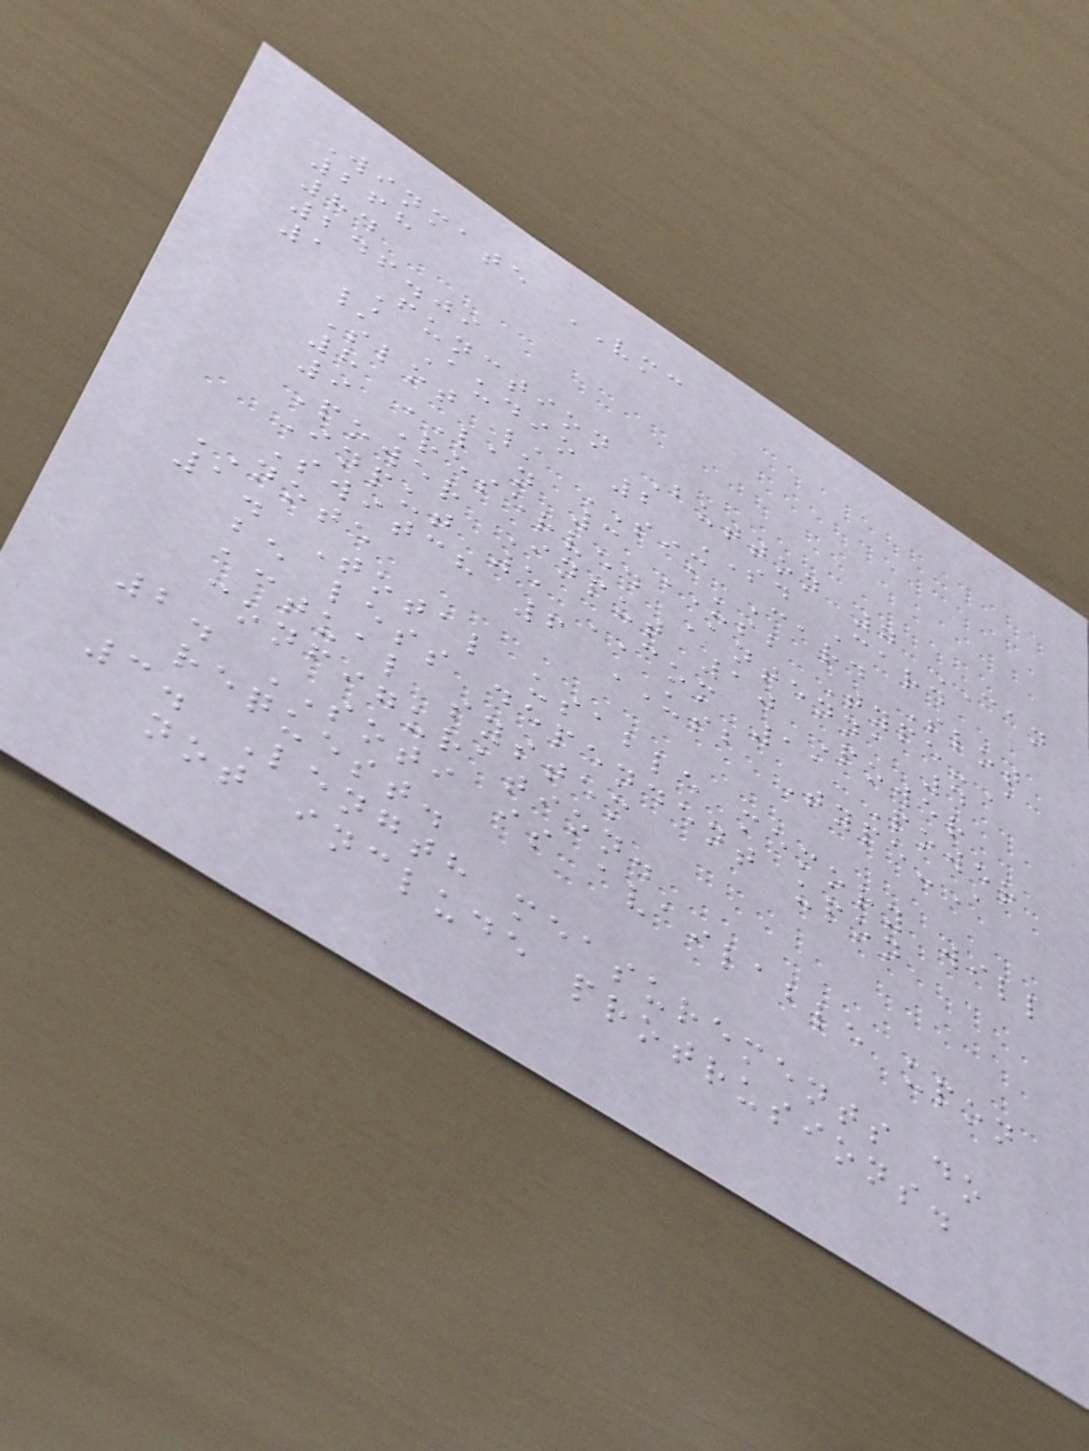Winmate VMC
268
84
246.09
1 Function Button 7 CAN
/ Audio 2 SD Card
Slot / SIM Card Slot
8 LAN 3 USB Type-A
9 Reserved Antenna 4
Power Input 10 Power
Input 5 COM 11 Power
Switch 6 USB Type-A
NOTE
1. Total usable memory will
be less dependent upon
actual system
configuration.
2. SOTI is available upon
request.
3. Length measurements do
not include protrusions.
